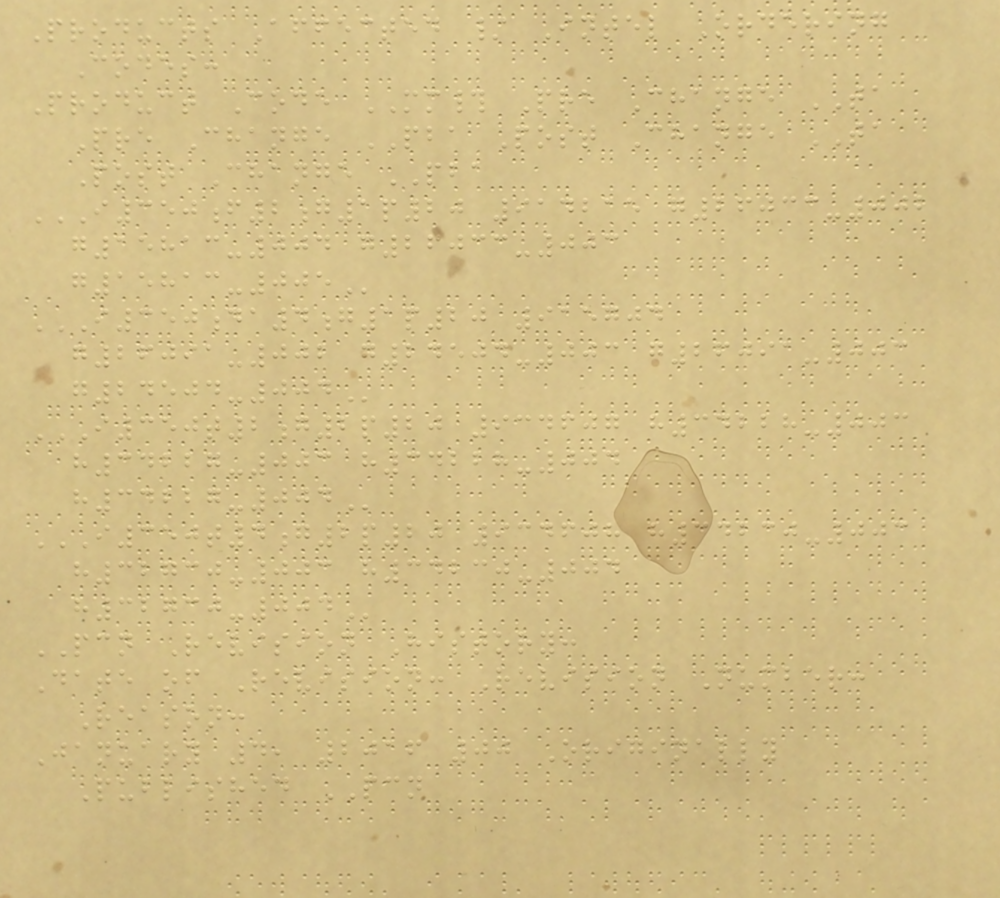Products Affected / Intel Ordering
Codes:
Product Code MM# Pre Change TA
Pre Change PBA Post Change TA
Post Change PBA
I350F2G1P20 914215 G26033-002
G15813-004 G26033-003
G15813-005
I350DA4G1P20 915704
G26091-002 G24504-003 G26091-003
G24504-004
I350T2G2P20 934607 H34228-003
H34227-003 H34228-004
H34227-004
I350T4G2P20 934608 H34230-003
H32730-003 H34230-004
H32730-004
PCN Revision History:
Date of Revision: Revision Number:
Reason:
January 4, 2016 00 Originally
Published PCN
